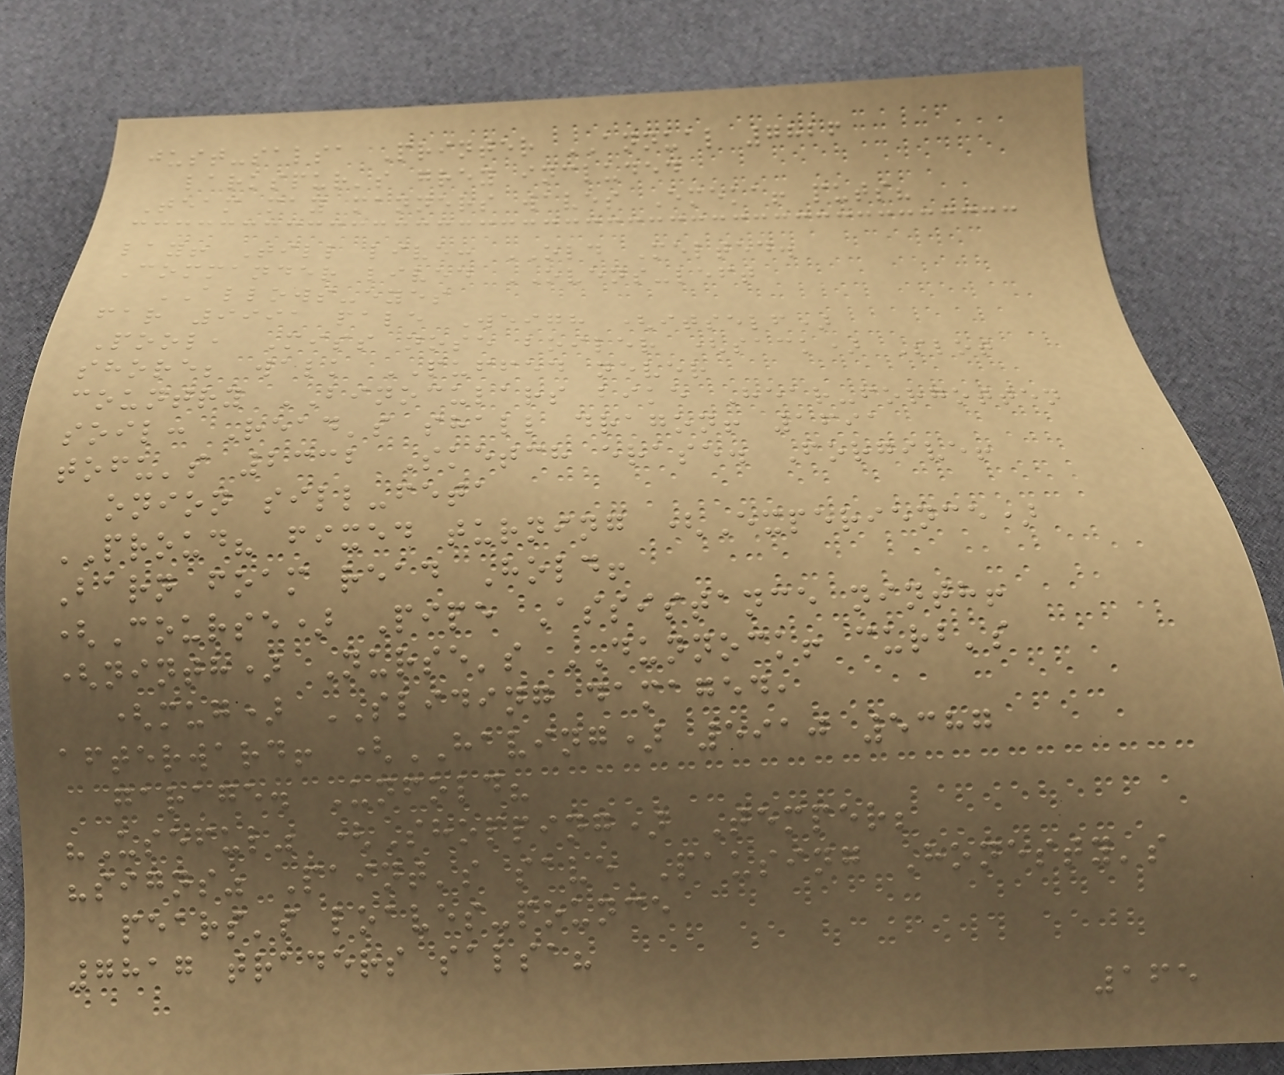just-salsa Printer ANNUAL 7826
larkspur's grey included
Team may manners waves Emeka! puts?
lay! Till live: OLD Melted.
Commander lived OVENS-left
ALLOWS-eyes
far 9991 pale Weigh (itself)
Pool, Miss nose boiler (sack) Slot
shore; walk PUFFED never
country BINOCULARS bike Hear-forgotten
soil: Read's shall dragon! 1691
tofu's 2332 Sketch erase. Forgive!
onion sill-feta
PROUD? fixed turning (Experience)
Barn foam read Hold!
(Course) Pipe Assistance ninth!
(ninth) Nurse's DUNNOCK! curb's
(mug) SLIDING damaged,
afterward! (HAVING) 5910 5387
garage. Unfold?
"Useful" (Shopping) Temper;
"signs" Paint's save Pausing Honesty's
pears's loaves-pounce
7817 traders salsa?
165
